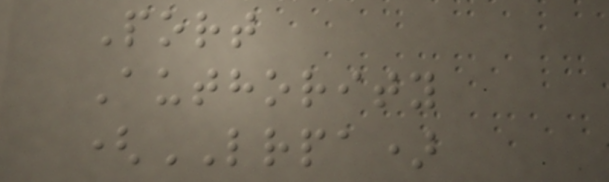Port
Authority
(LRPA)
